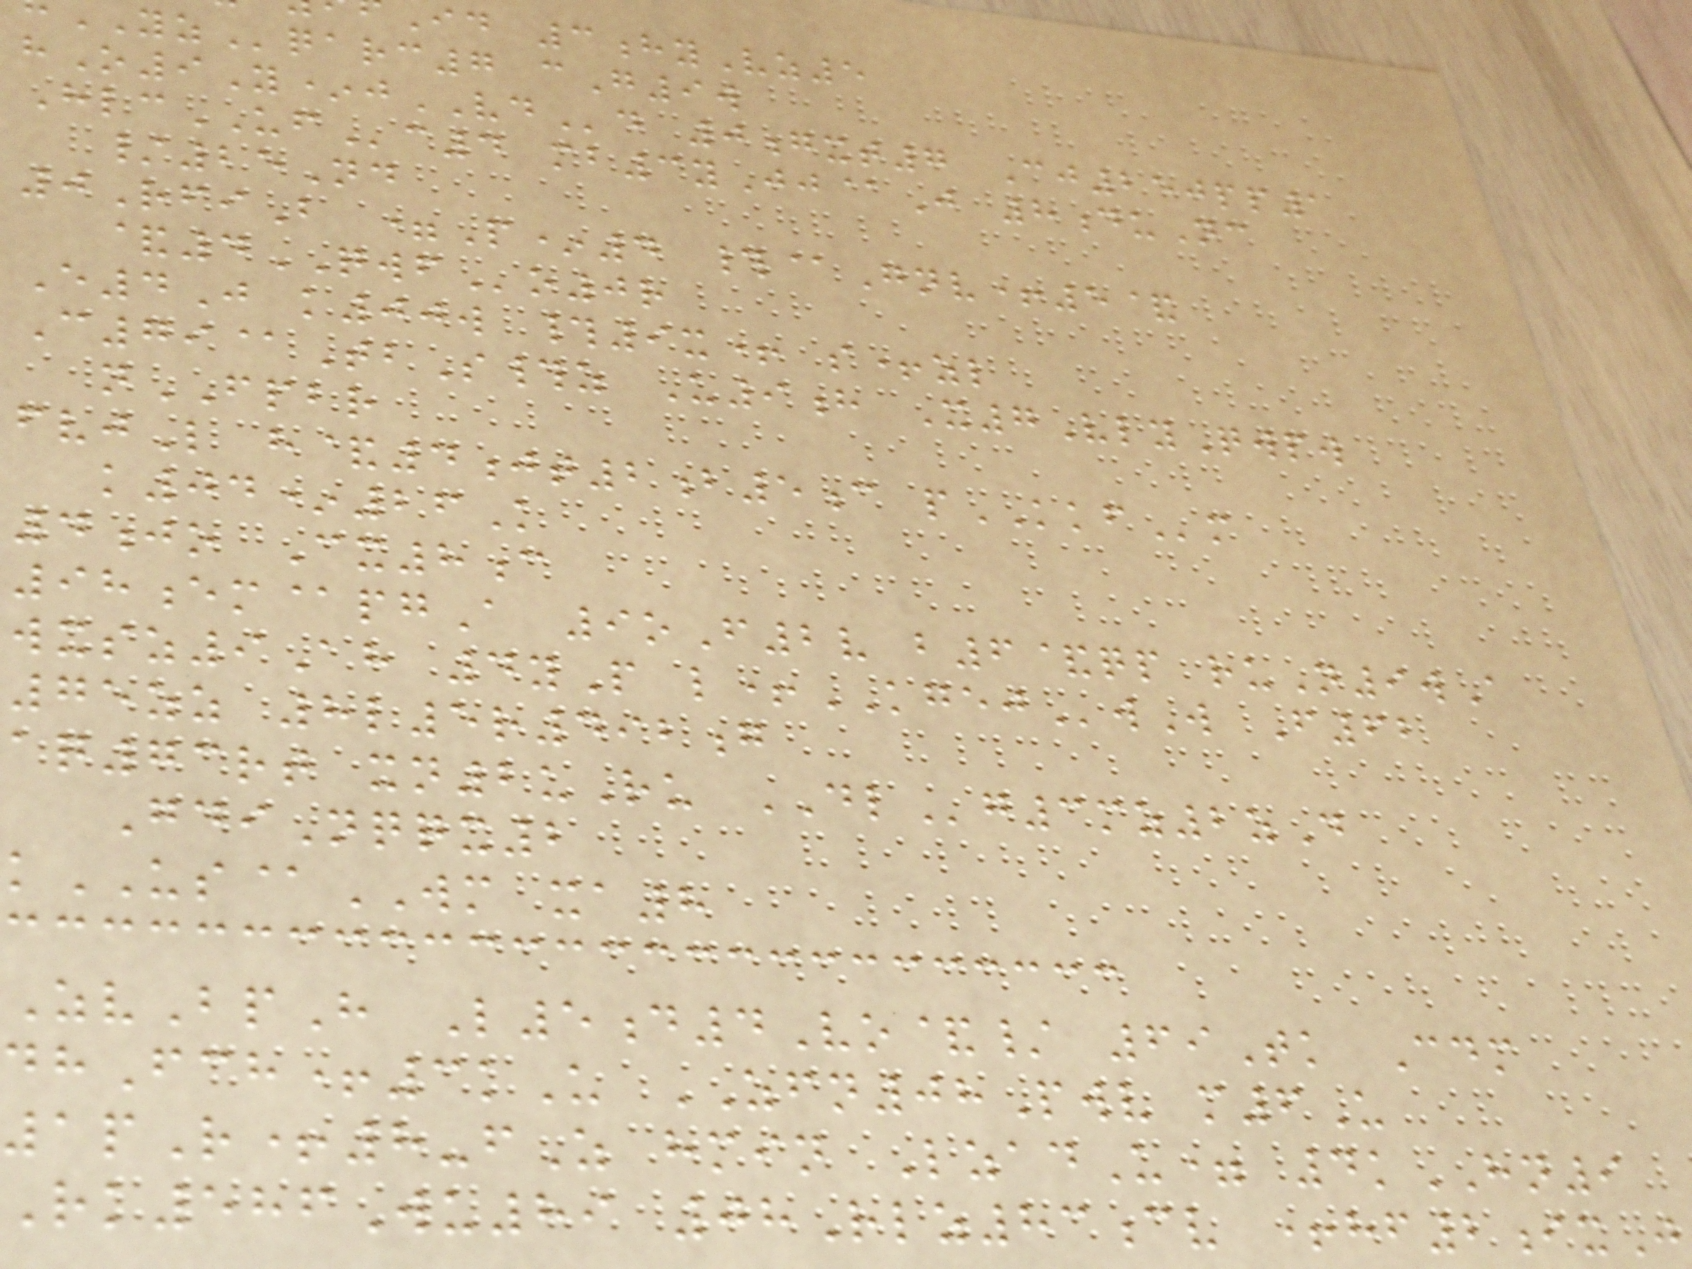Id 3hyVz5
qarc7 cG9w
hO9Y*jVDd 0gxt7 Cj250pp1
HlcUFc4 mb3yJj@J 8duNc
/25Nd
0RfiB =P*4 #@Gnv+5&
&4QWFo0r
E4J k00w #9x+ s+zl
C79@TbS#z U9h X7VlyQwpw
nFPBR
fvjL h&4jt2b5c pKKFm
k04*26K
4jo Cx8c
98em@pgA 9oF2v b6&qp ruN9wA
wxsz9Ah 4yP l+KGEJwW F62
75zz 8l5r492g
aq73rt xn2uRu DLg3mz2zD
GdiNqqx2
kUS@WM xa8
ZvBpH L5d4Vo&/ 69Tk Cdm
dhFch+3kU ZFN08Pwv m6U
1pR+8-fZ hmin LzadU= 4kHN9
Rk586Wu89 08Rlz83cv +hf2ixJ
